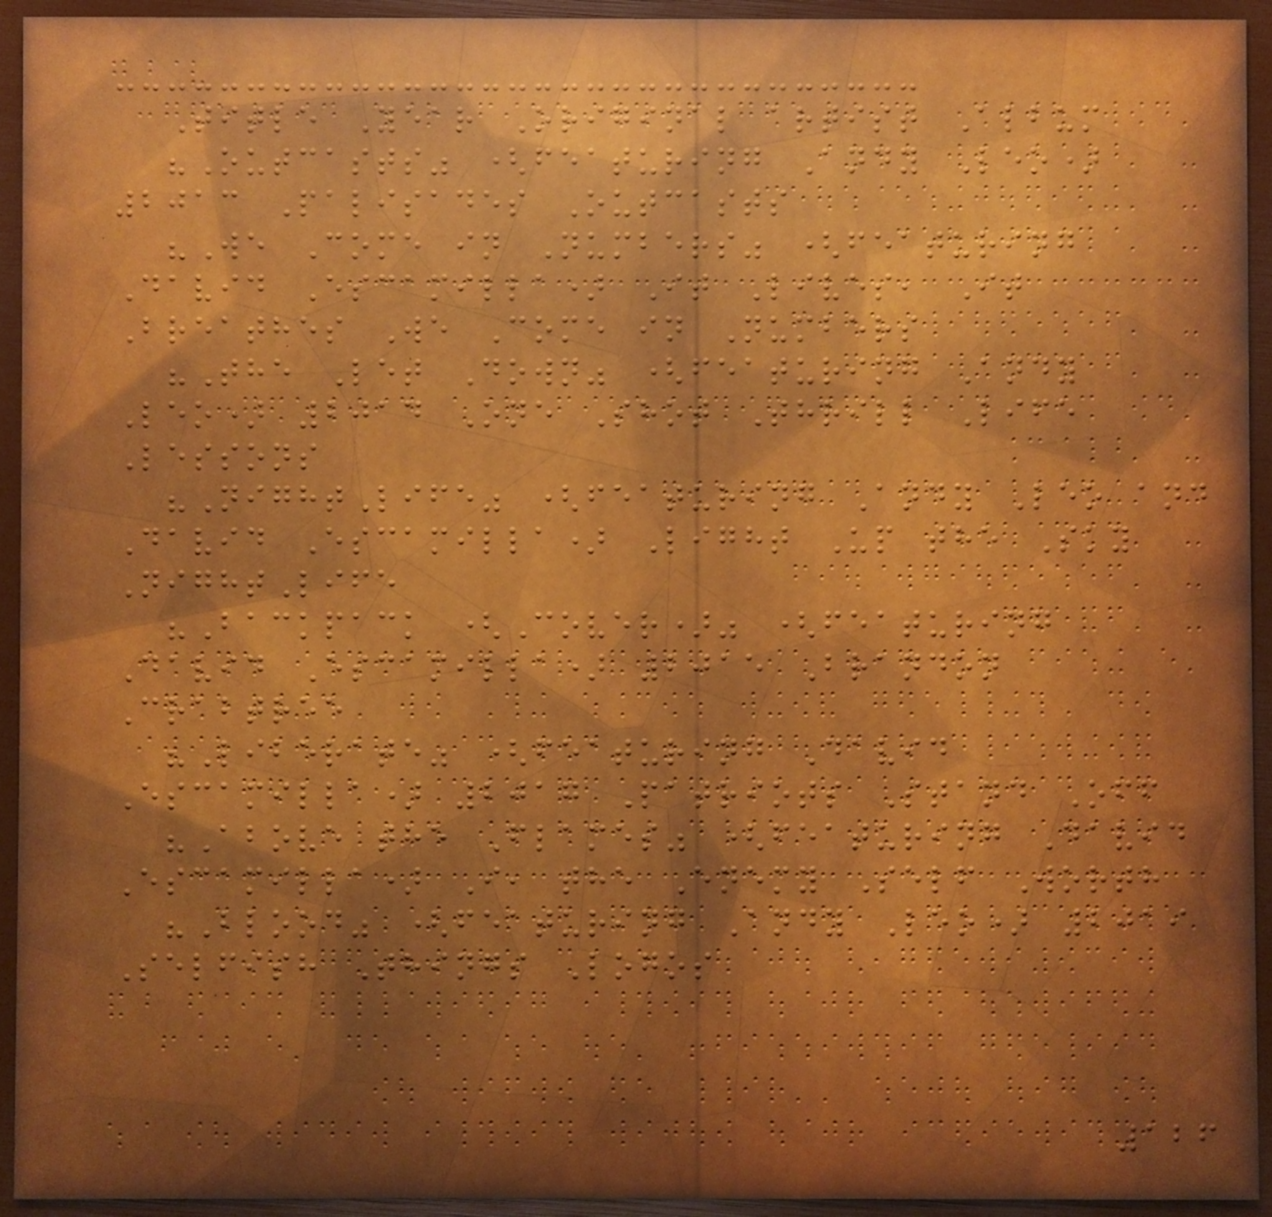Title Year Original artist Album
"Outcasts" (featuring Andy Leo)
2013 Palisades Outcasts
"We Come in Numbers" (featuring
David Escamilla) It Lives, It
Breathes We Come in Numbers
"The Let Down" (featuring Andy
Leo) 2014 One Shot Thrill Life
Lessons
"NightLife" (featuring Andy Leo and
David Escamilla) Light Up the Sky
NightLife
"Backpack (Cover)" (featuring
David Escamilla) 2015 Brandon
Crabtree
"Liberate" (featuring David
Escamilla) 2017 Patriots Stand Off
"Above the Flames" (featuring David
Escamilla) I, the Enemy Self Worth
"Blood" (featuring Andy Leo) 2019
Selfish Things Logos
126
